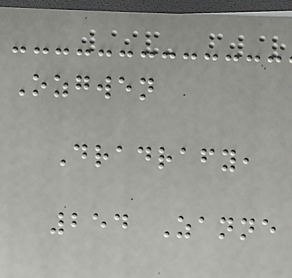Ozgwen
Dradrafy,
254 Zanne
